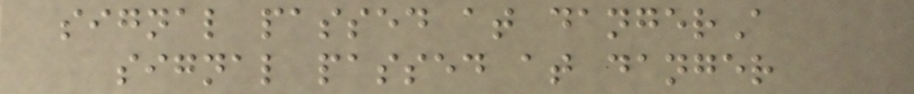signal passed at dangerA
signal passed at danger
